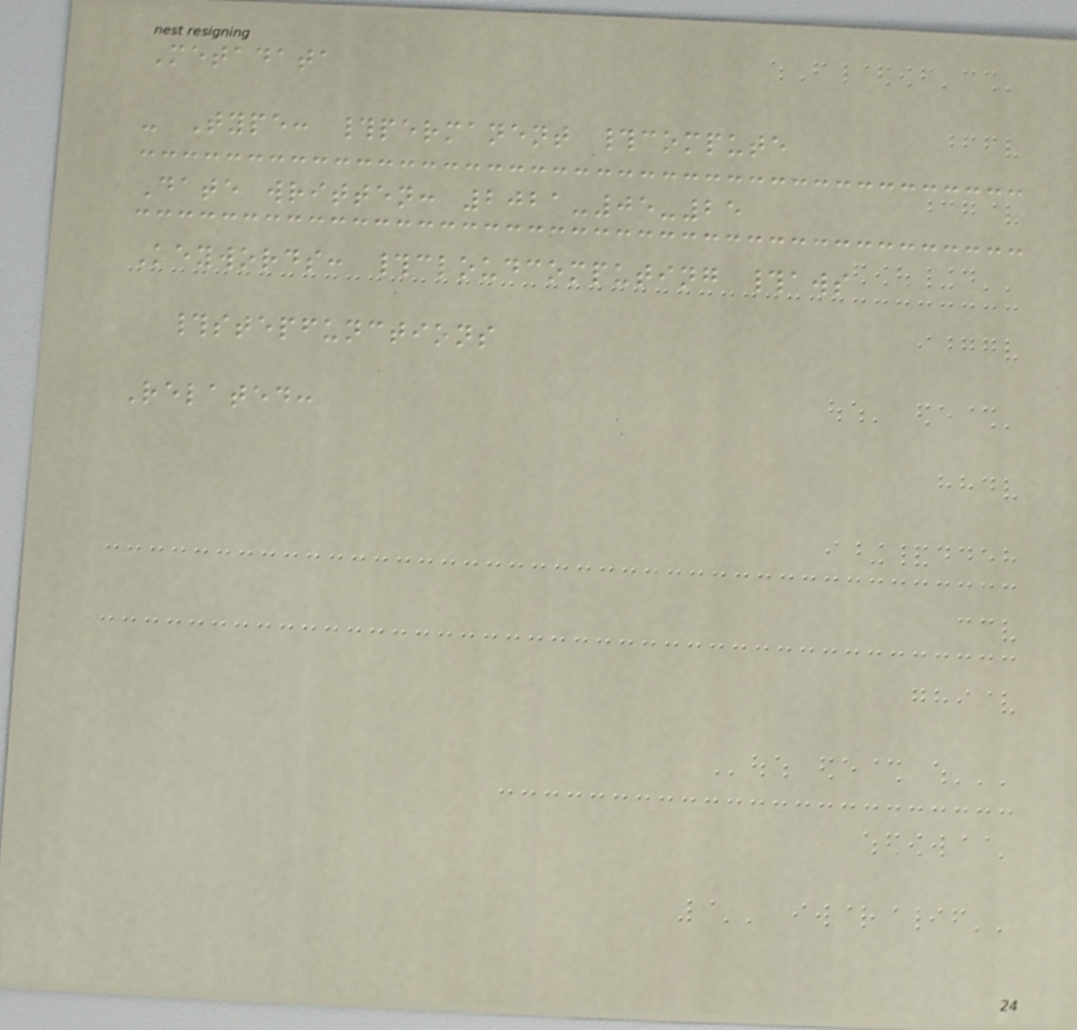Metadata
- Type: #permanent #compute
Date written: 2021-05-25
Keywords: #cloudcomputing #aws
#stepfunctions
Related:
